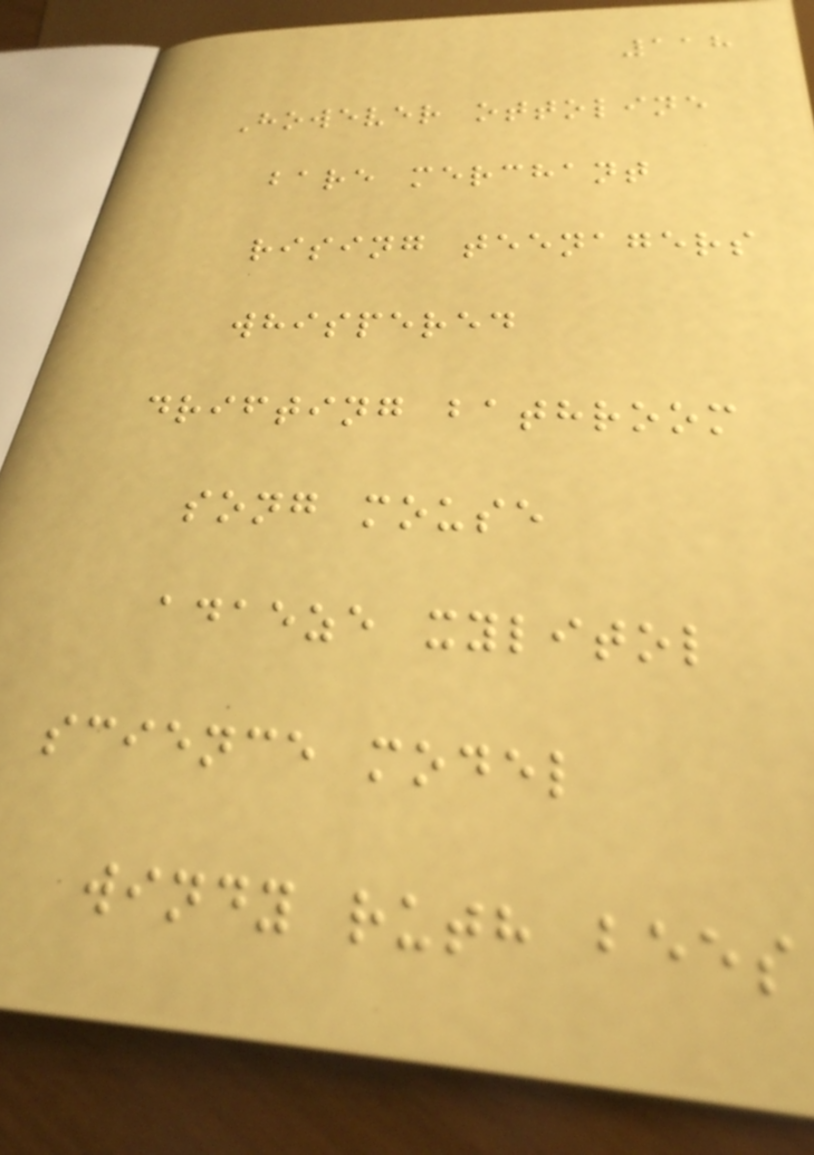118
However ottoline
bare merchant
rising teenagers
whispered
drifting bathroom
song mouse
adaeze xylitol
science model
windy ruth bees
